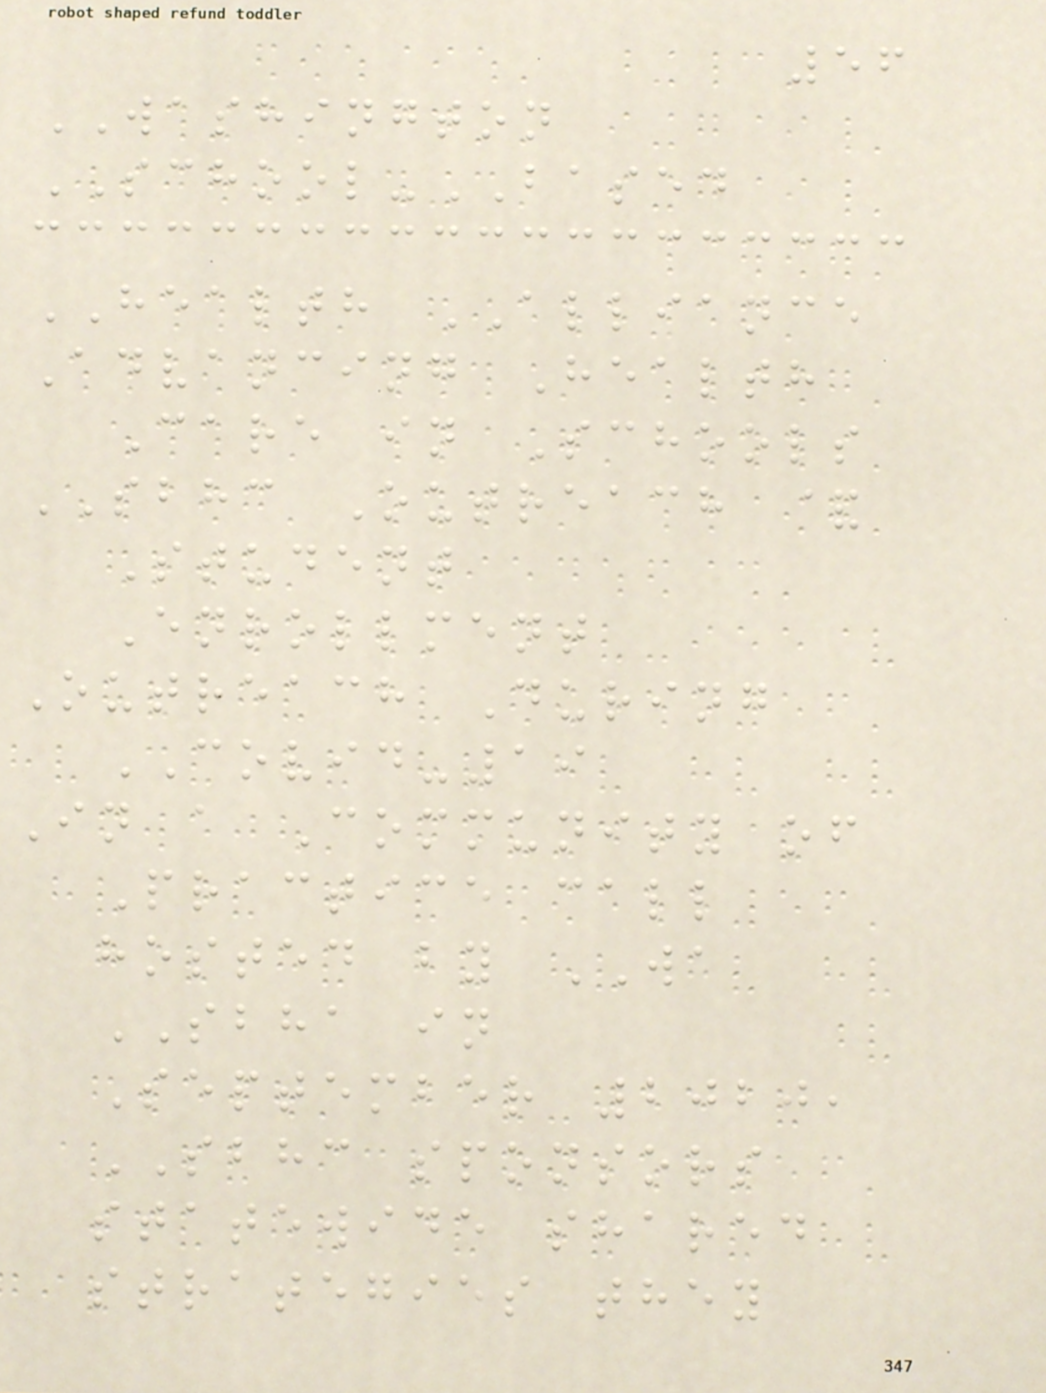56
WASHINGTON
SCHOOL-BASED
HEALTH ALLIANCE
Advancing Health
Care in Schools
SBHC Outreach &
Student
Enrollment
Outreach During
COVID-19
In a Community of
Practice call
hosted by WA
SBHA in
September 2020,
SBHC sponsors
statewide shared
strategies they
